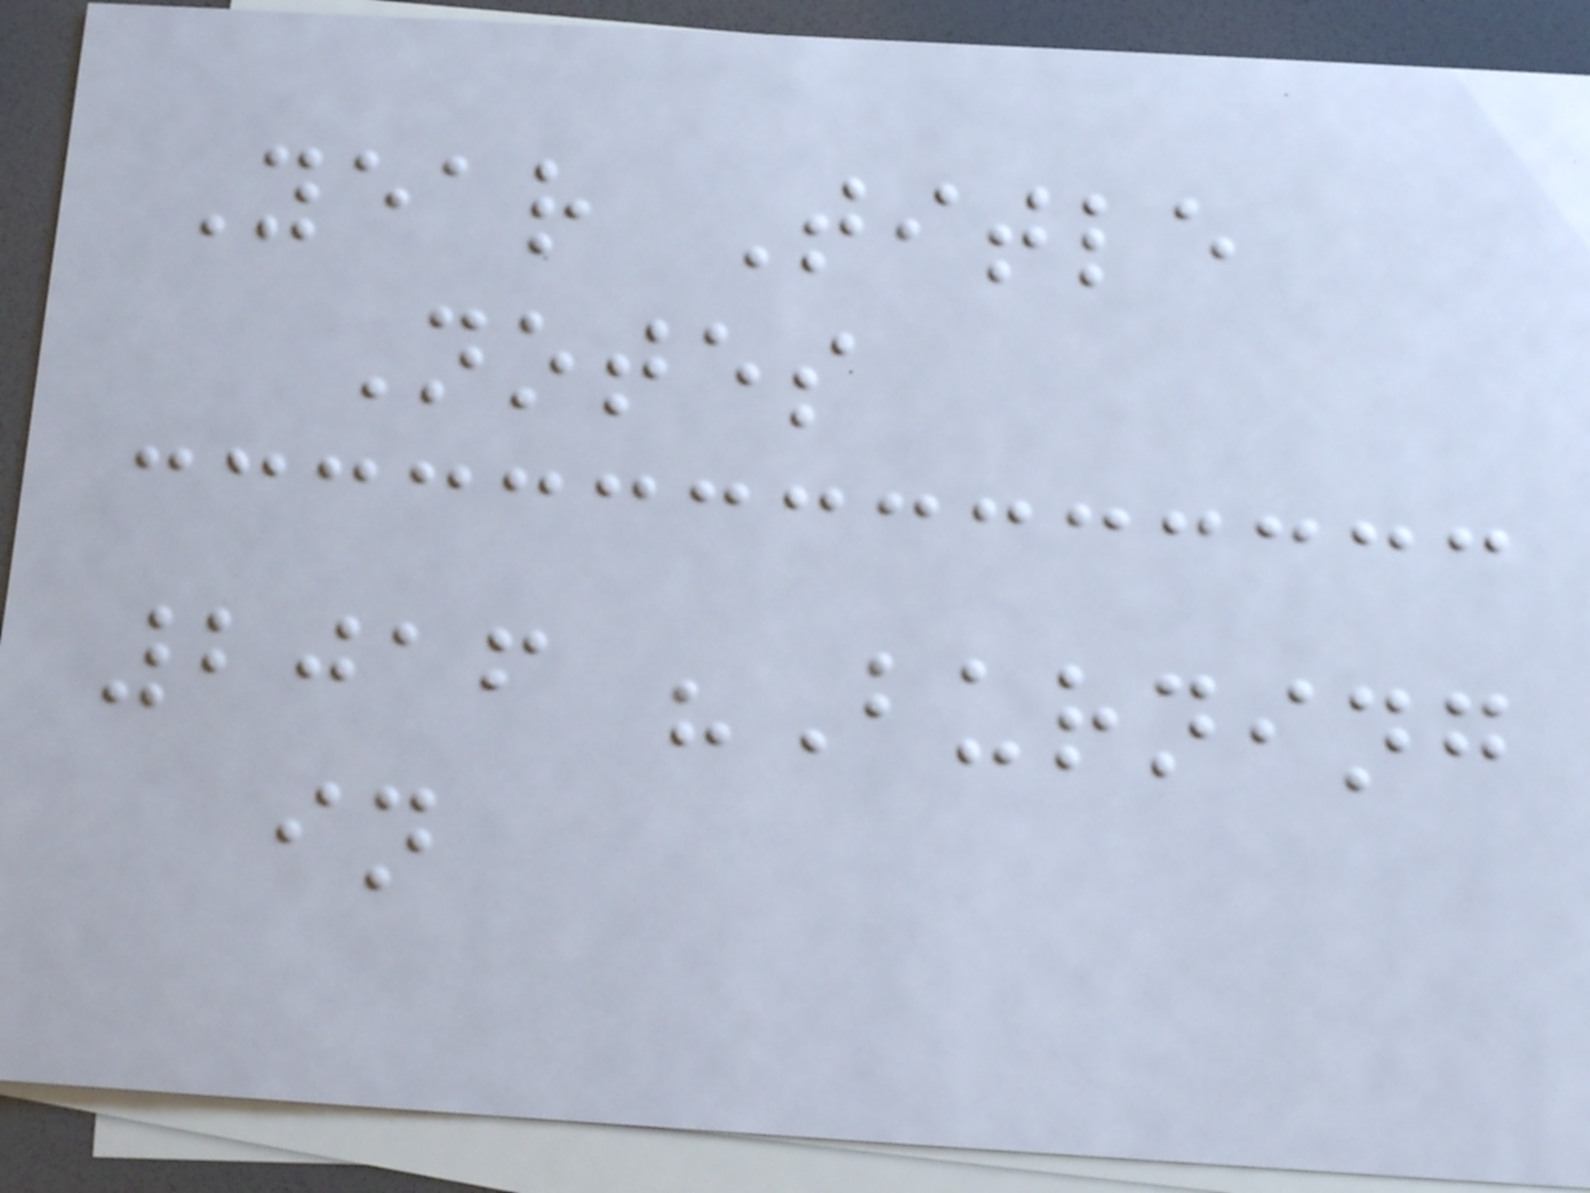Year Title
Notes
2016 "Burning
in
